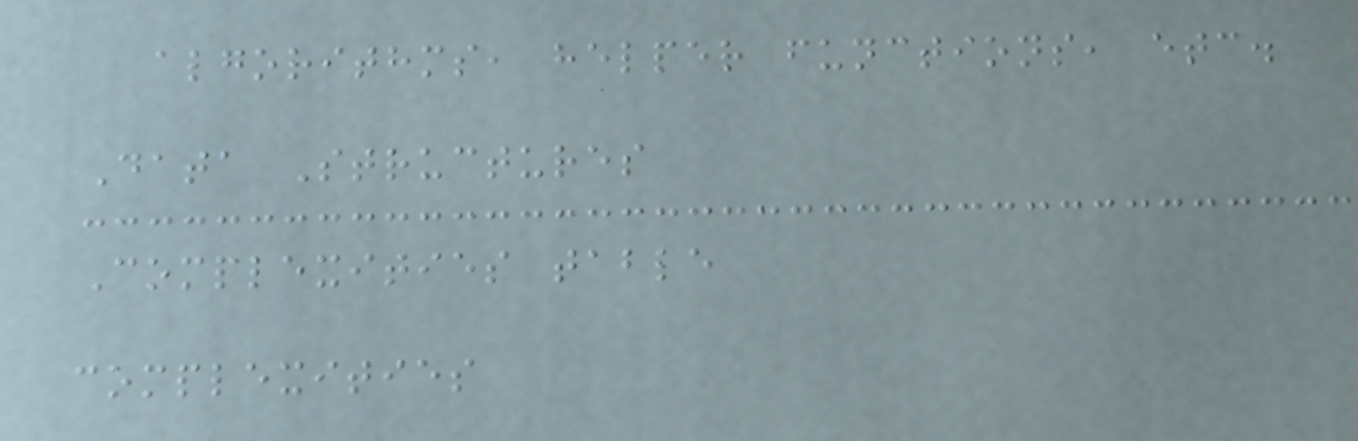algorithms, helper functions, etc.
Data Structures
Complexities table
complexities
